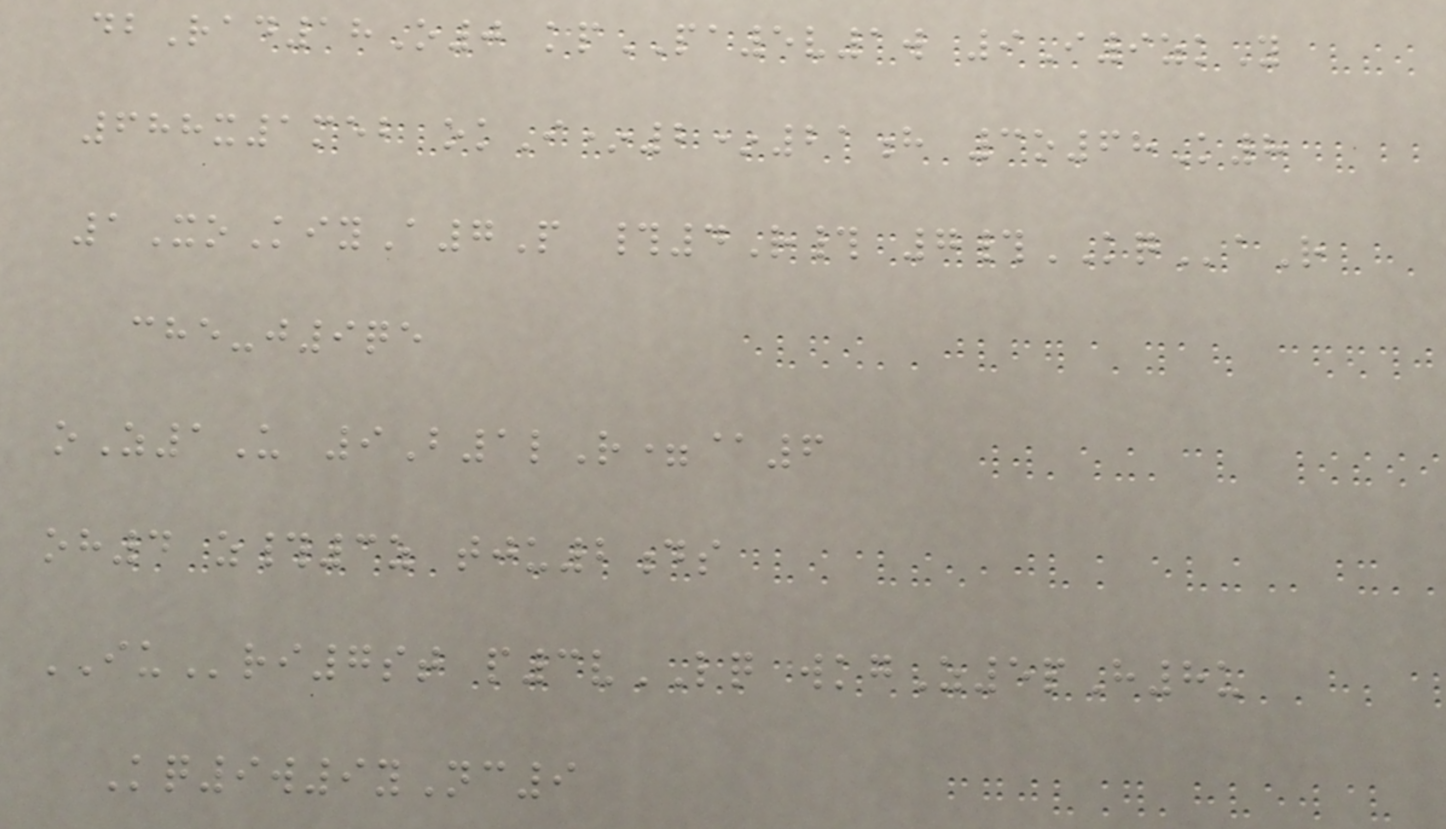dbRad18O0 kpPA5v1w 9I9zkY
688x1meb okI*2*21h 3o68K8
1XoKiyA7P #4R# 7#KQaR
che-j9qe
oZ1U 9B1lR=@6
oh4 z#3z tju2ds
IUri7st p3vLQ wkgZ5pH8u
Kq9w9yNc9
